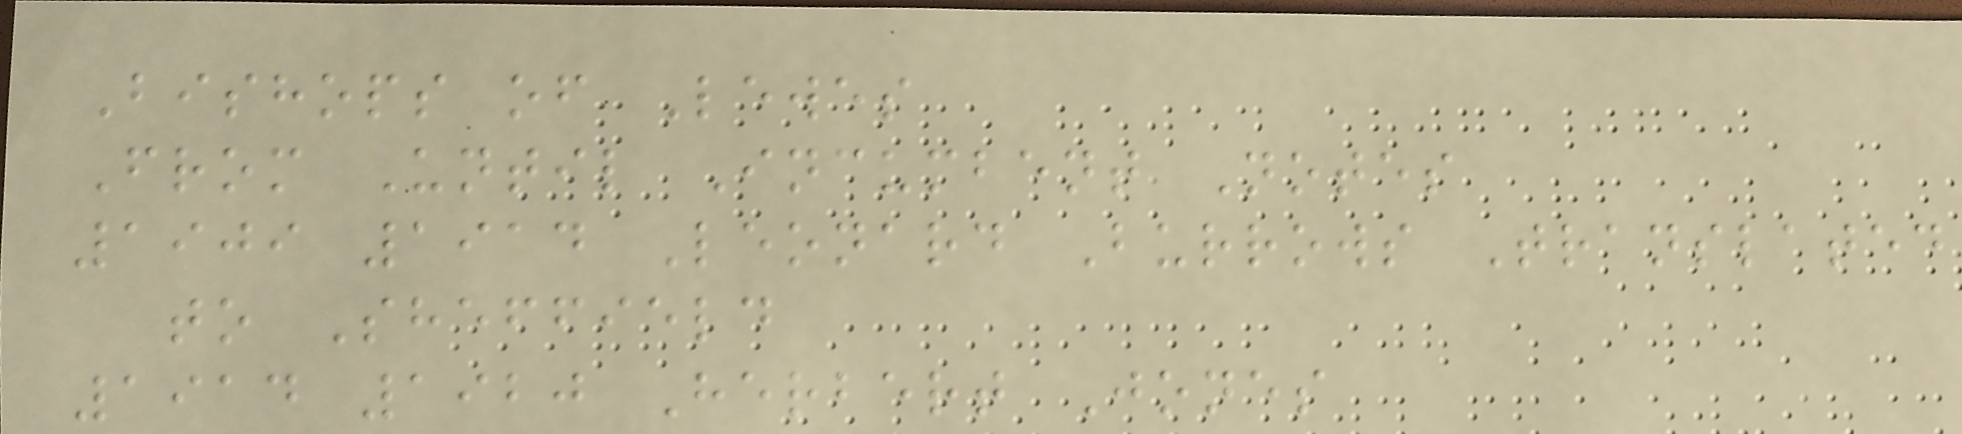Bishops of Lewes
From Until Incumbent Notes
1909 1914 Leonard Burrows Translated
to Sheffield
1914 1920 Herbert Jones
